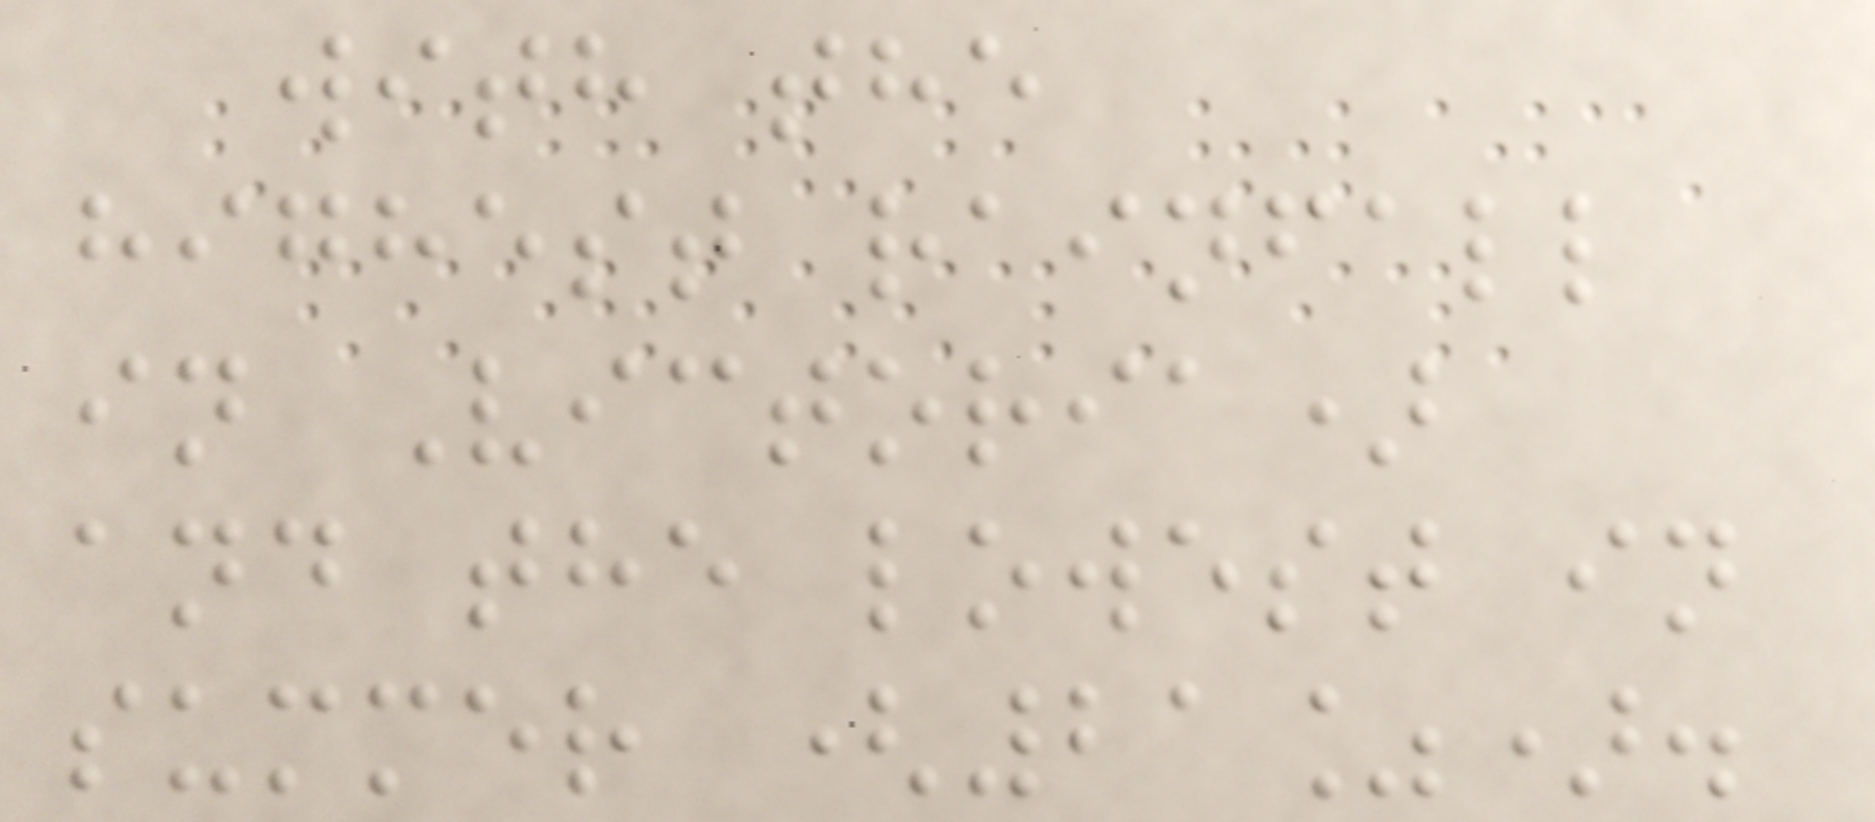with the
highest rainfall
in Victoria)
and the lowest in
summer (21%).
